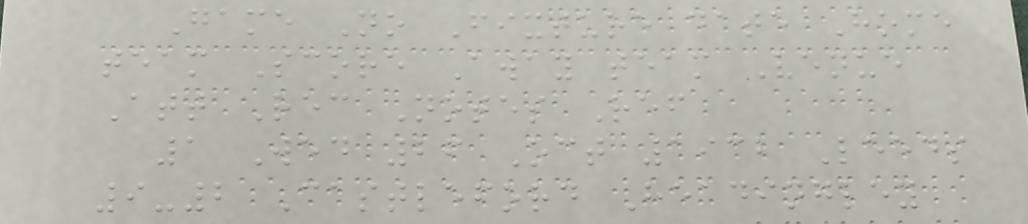Game No Fixture date Home
team Score Away team Venue
Att Rec Notes Ref
1 Wed 26 Oct 1932 Leeds
9-2 Castleford Headingley
